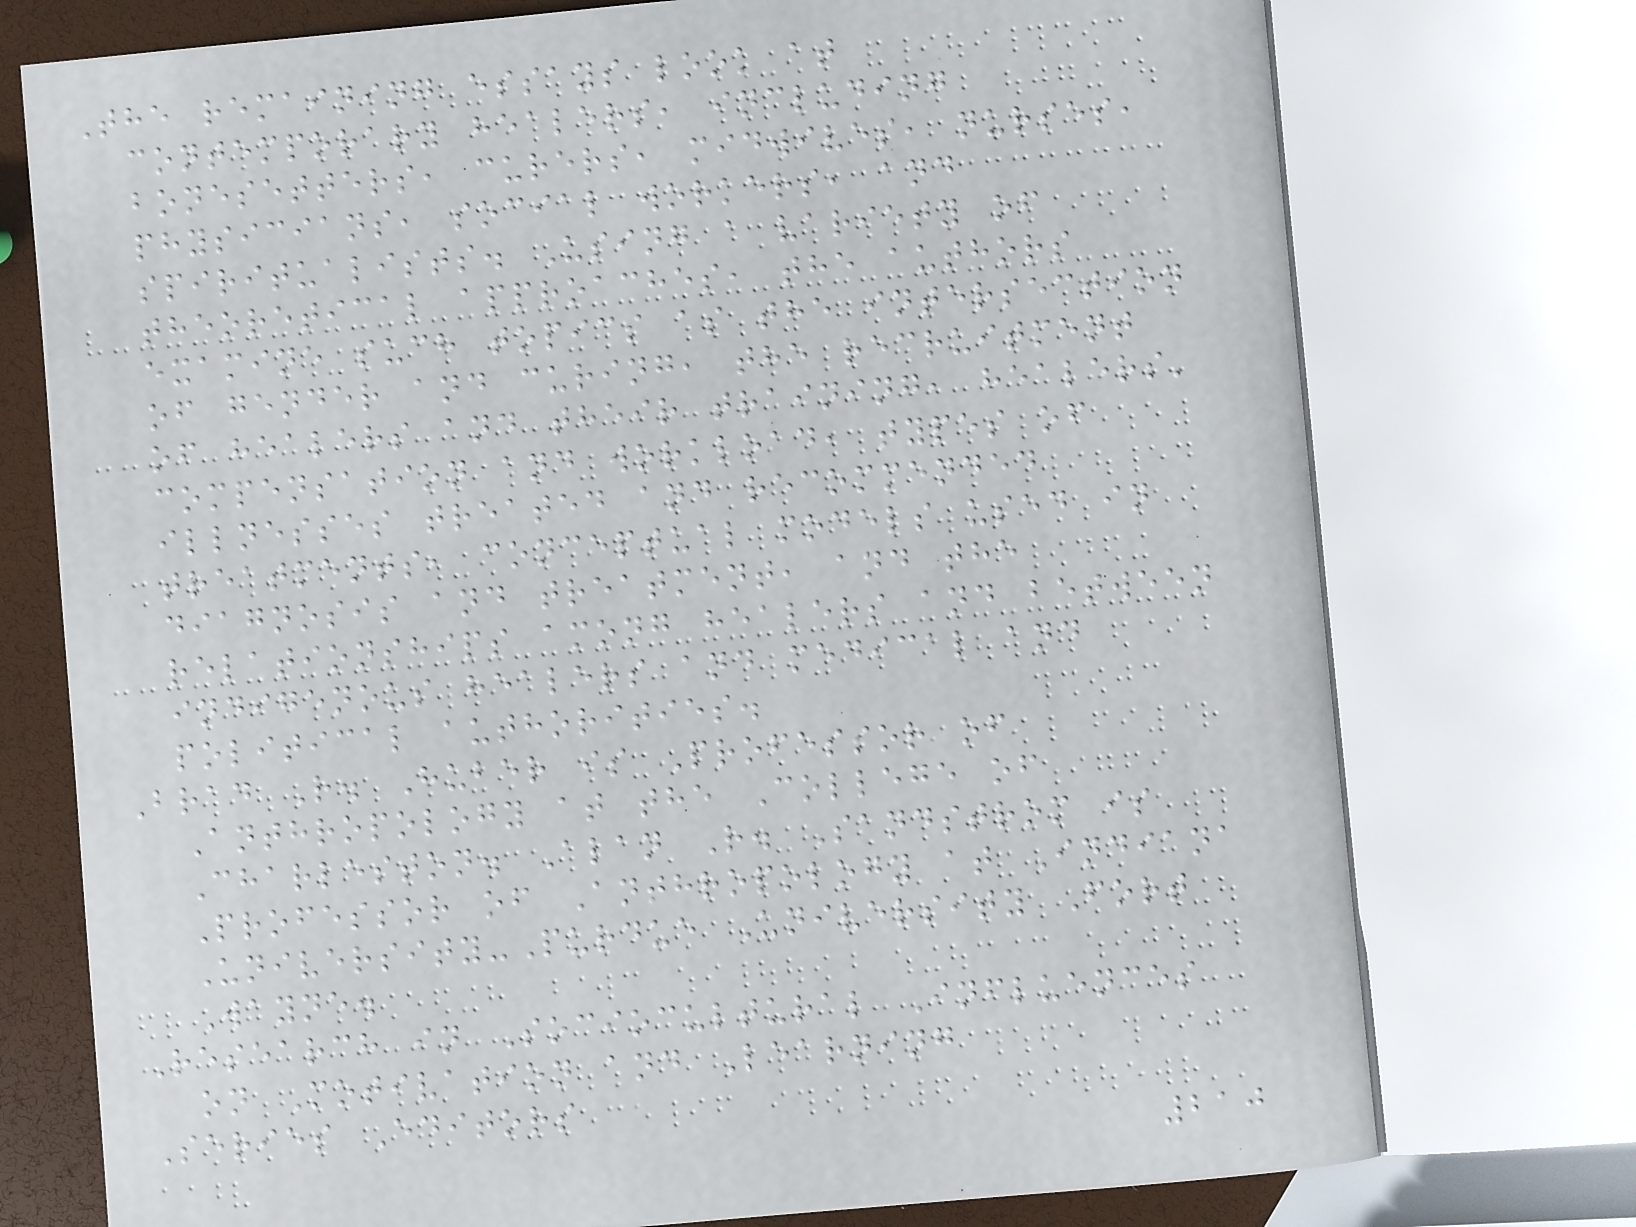The remaining essays look at
contemporary healers, including
bonesetters, curers, midwives, nurses,
physicians, social workers, and
spiritualists. Using a variety of
theoretical approaches, the authors
examine such topics as the intersection
of gender and curing, the recruitment
of healers and their training, healers'
compensation and workload, types of
illnesses treated and recommended
treatments, conceptual models used in
diagnosis and treatment, and the
relationships among healers and between
indigenous healers and medical and
political authorities.
Brad R. Huber is Professor of
Anthropology at the College of
Charleston. Alan R. Sandstrom is
Professor of Anthropology at Indiana
University-Purdue University Fort
Wayne.
Research in Sociocultural Influences
on Motivation and Learning
Series Editors
210
